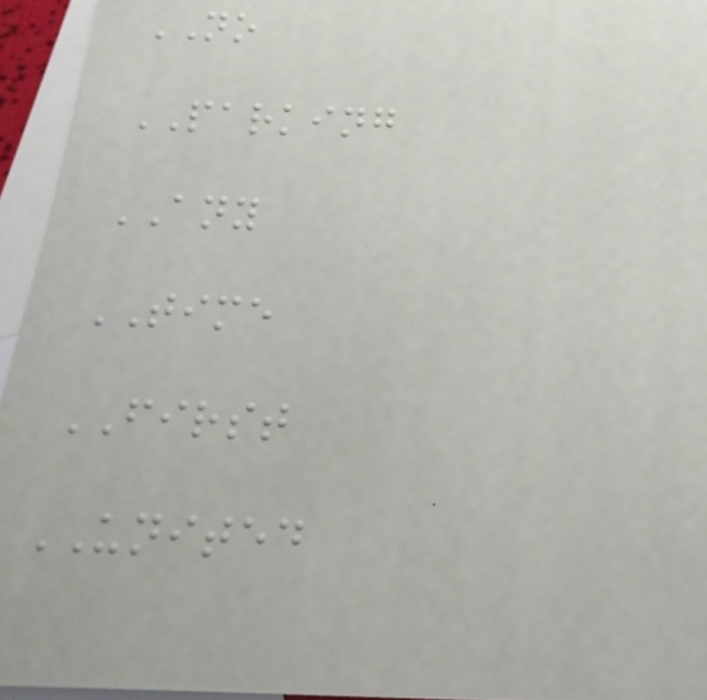NO
PARKING
ANY
TIME
FIRST
UNITED
